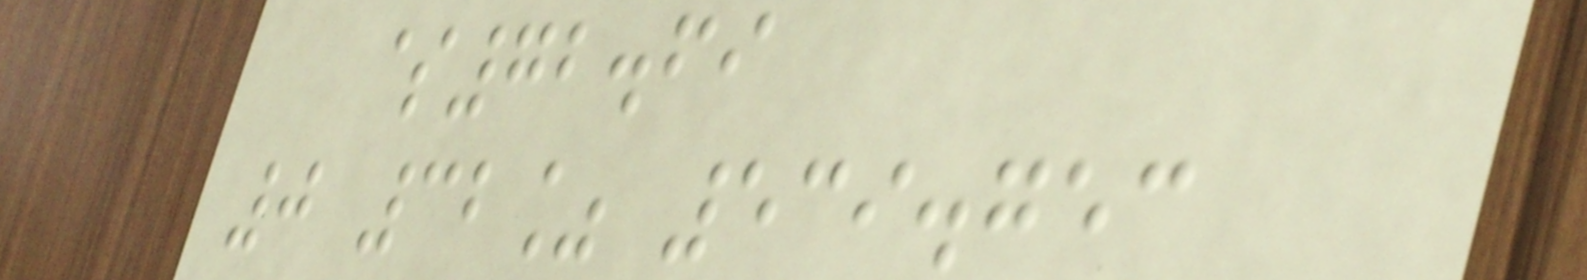$72.69
0 32% 539.753
